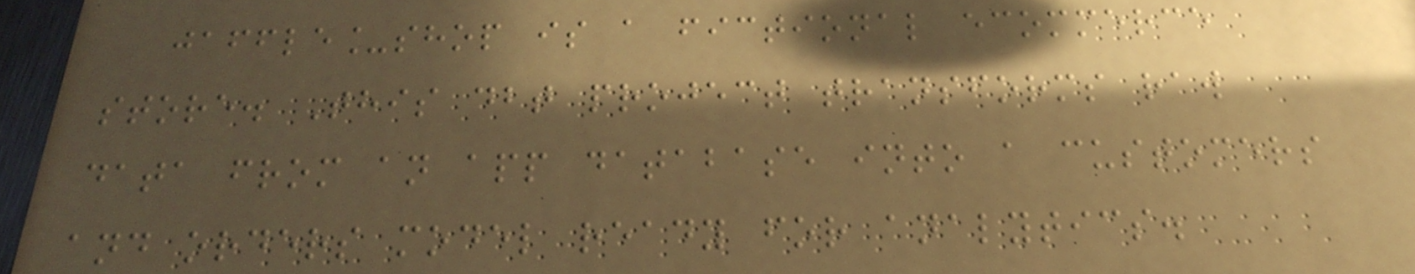jaffle_shop is a fictional ecommerce
store. This dbt project transforms raw
data from an app database into a customers
and orders model ready for analytics.
